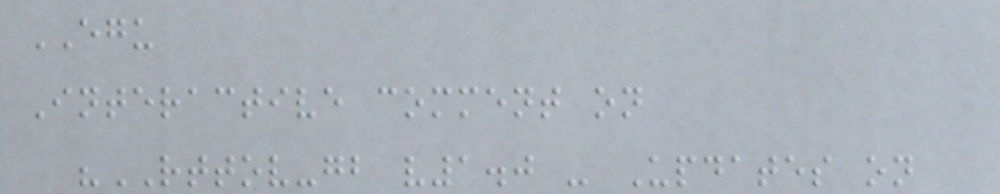EGU
Interactive comment on
"RTTOV-gb v1.0 - Updates on
